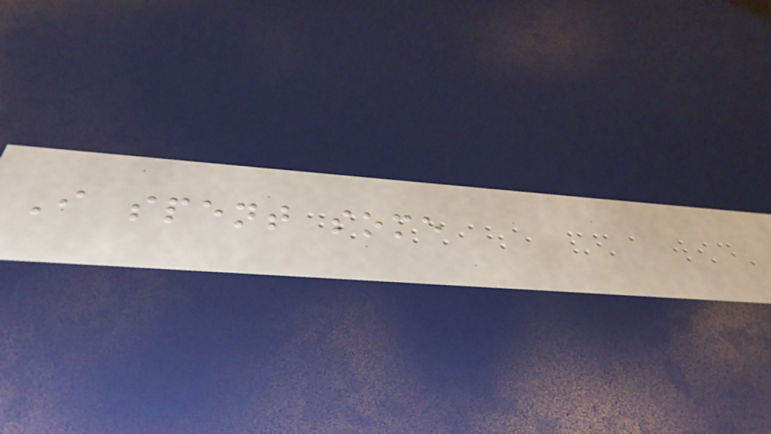I spent some
